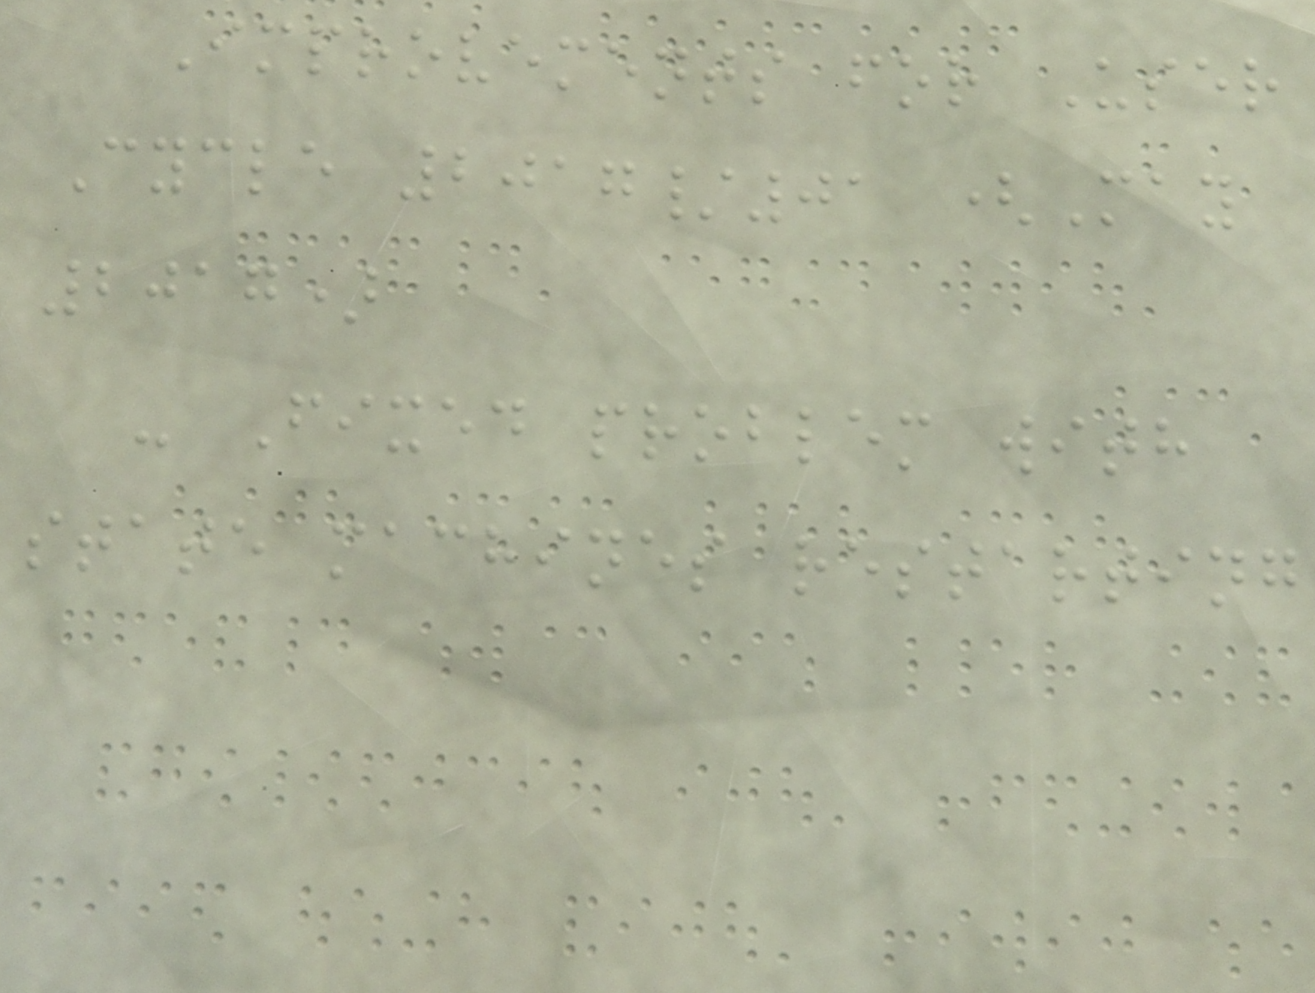Improvements for User
Cycle 2017/01 (May
2017)
- Fixed problem with
state machines restarting
